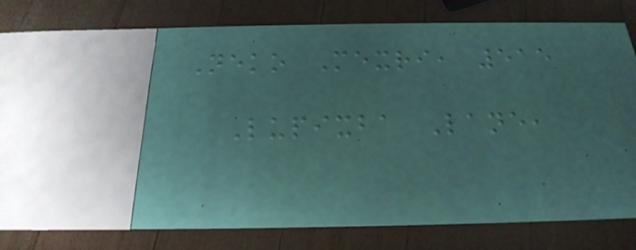Neko Mexri, 515
Lupixba Lane,
